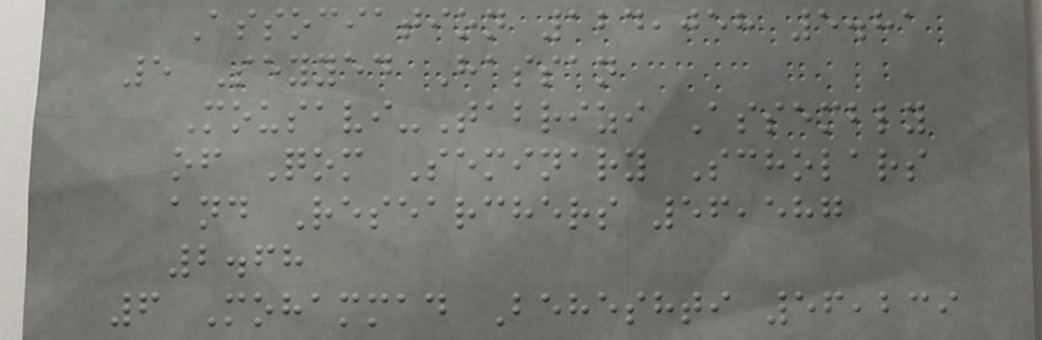Association 124,058 5.81
5 Seyyed Hassan
Mousavi-Tabrizi Assembly
of Qom Seminary Scholars
and Researchers 56,587
2.68
6 Mohammad Beheshti 56,239
